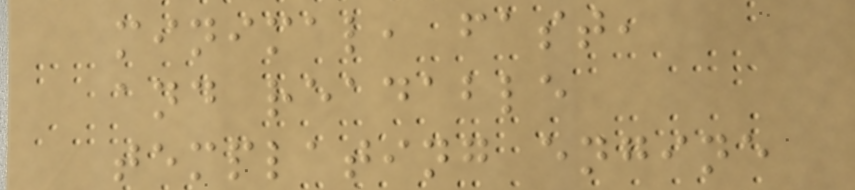minimal, fast,
and readable
templating engine
